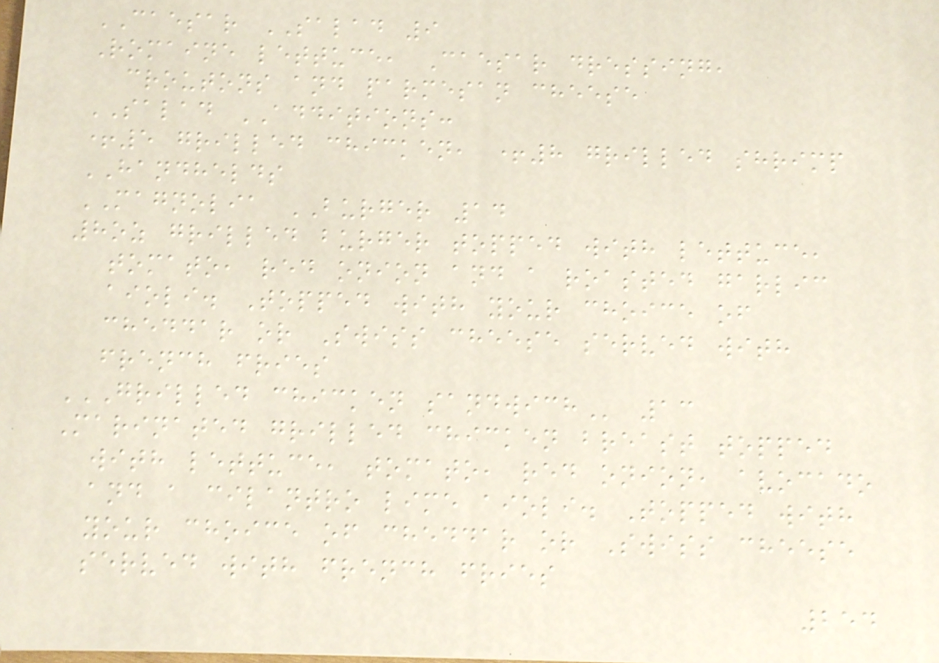CAESAR SALAD 9
Romaine lettuce, Caesar dressing,
croutons and parmesan cheese
SALAD ADDITIONS:
+5 grilled chicken, +8 grilled shrimp
HANDHELDS
MAGNOLIA BURGER 14
8oz grilled burger topped with lettuce,
tomato, red onion and a roasted garlic
aioli. Topped with your choice of
cheddar or Swiss cheese served with
french fries
GRILLED CHICKEN SANDWICH 13
Marinated grilled chicken breast topped
with lettuce, tomato, red onion, avocado
and a cilantro lime aioli. Topped with
your choice of cheddar or Swiss cheese
served with french fries
254
